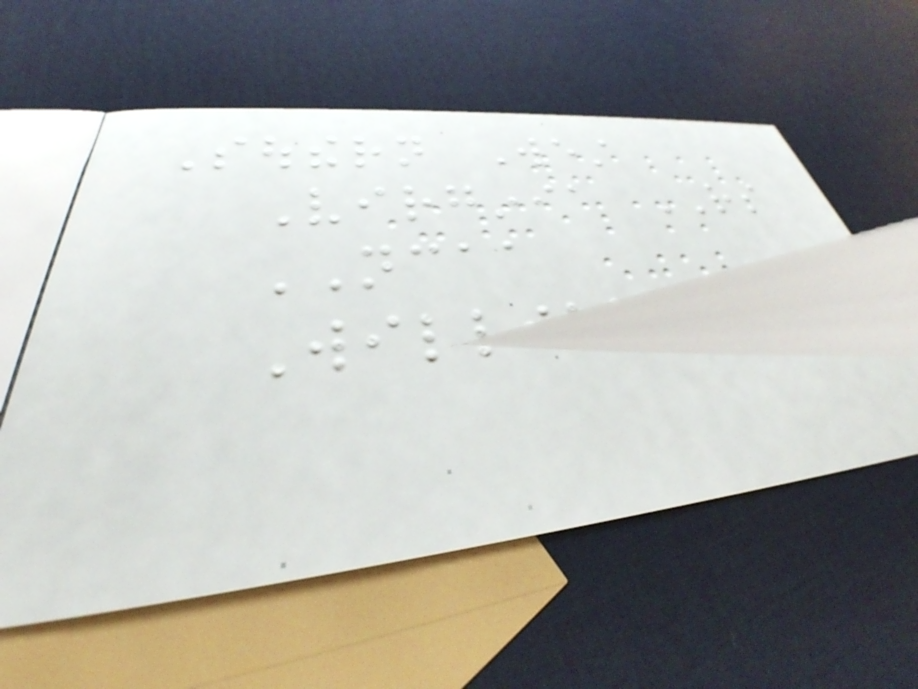Southern West
Virginia RS
NCAA
William
